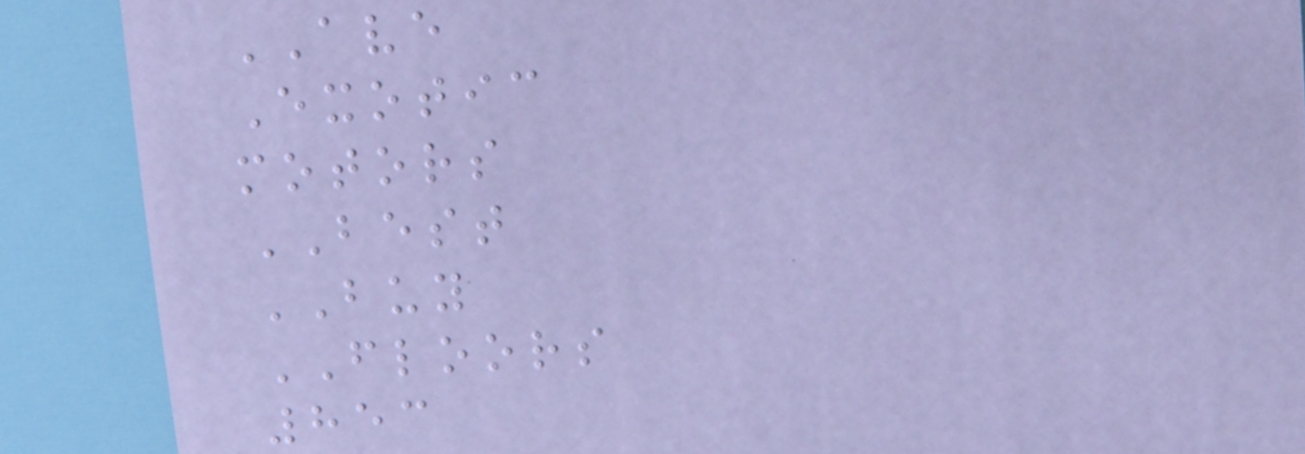AVE
Exotic
motors
BEST
BUY
FLOORS
853
